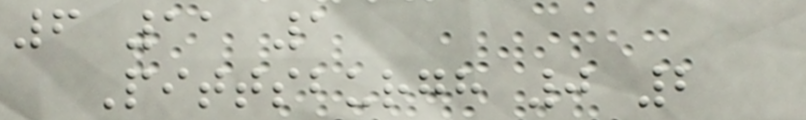6 11 1
Pittsburgh 0 2
